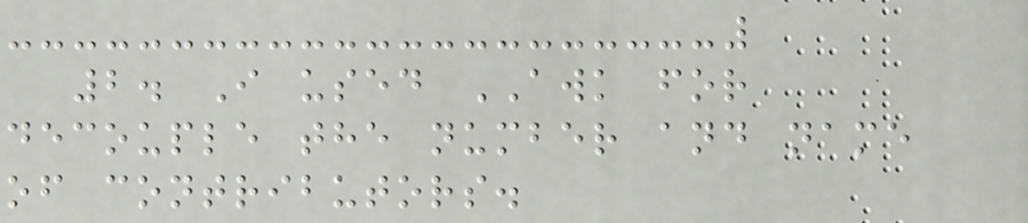2. I used AWK for
decouple the number and name
of contributors.
